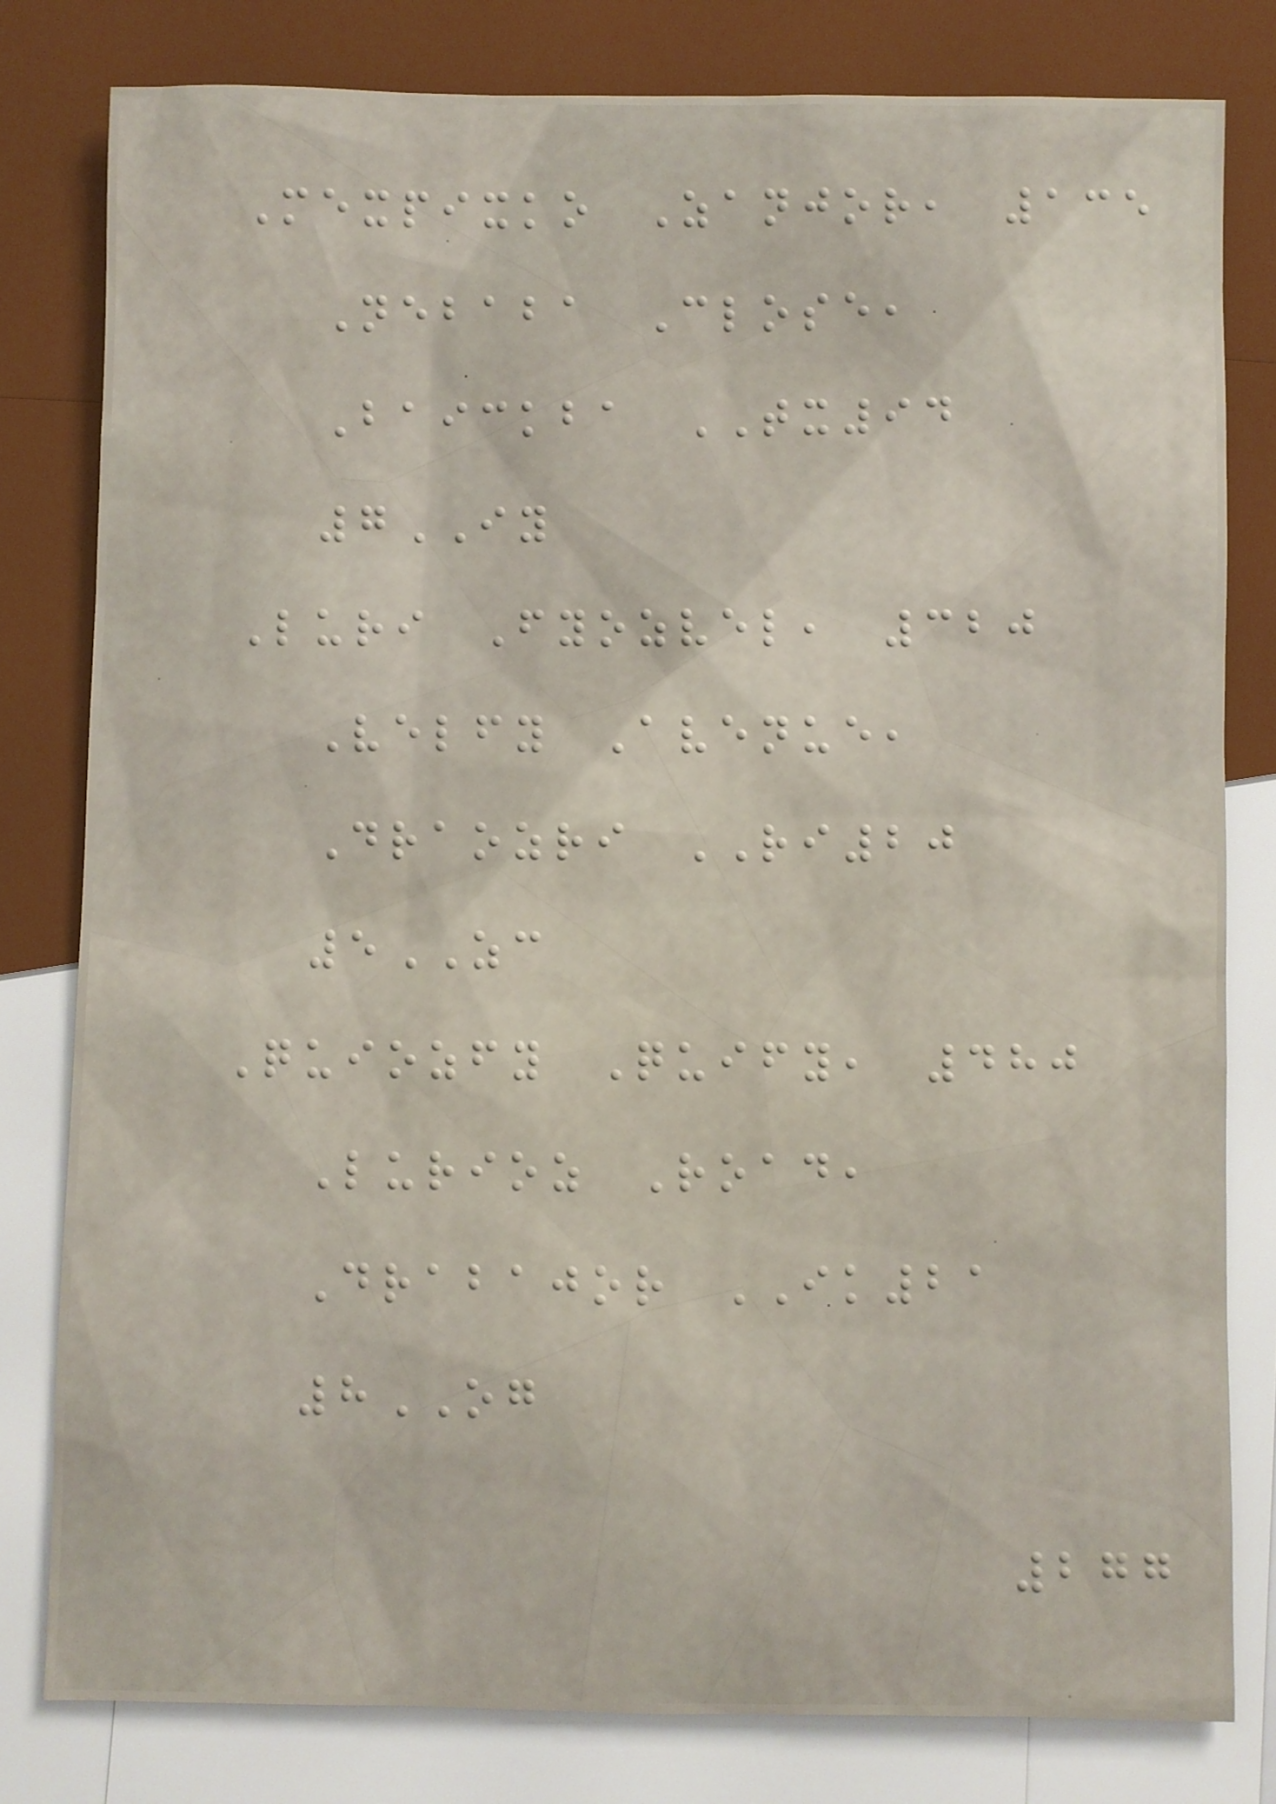Mexpixko Zanjor, 135
Nebaba Close,
Baickba TX94
7IY
Luri Fyozvel, 320
Velfy Avenue,
Draozri RI20
5ZC
Quiozfy Quify, 480
Lurioz Road,
Drabajor IK21
8OG
277
